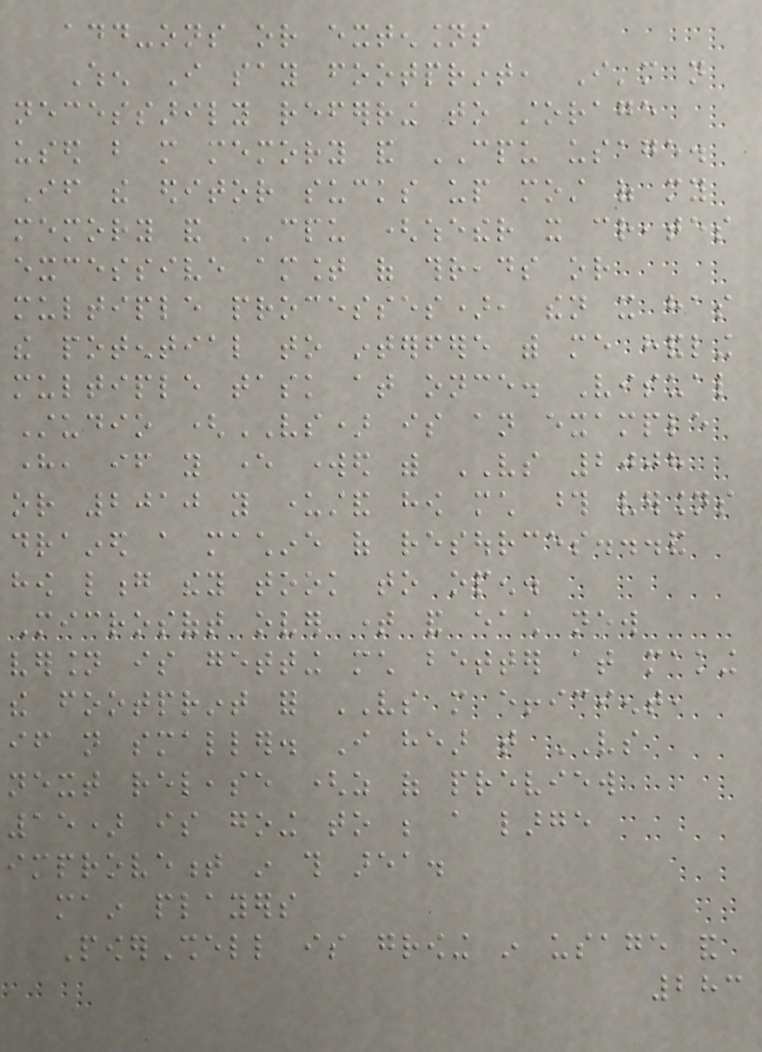add-ons or extensions
When I say footprint, I'm not
necessarily referring to storage
used but more memory and CPU usage.
If the editor sucks up most of my
memory and CPU (whether it creates
excessive amount of threads or
multiple processes), then it has
the potential to interfere with me handling
multiple task at once. Visual
Studio (VS) is an example
here, if you ever worked with VS 2008
or 2010 you understand how much those versions
drained a machine of resources...and
how long they took to open.
Microsoft over time and each new
version is getting much better at making
the footprint for VS more efficient,
if not smaller. I hear that VS
next release (as of preview
15) is going to be a large
improvement in this area.
main players
PowerShell is growing in usage and
283
